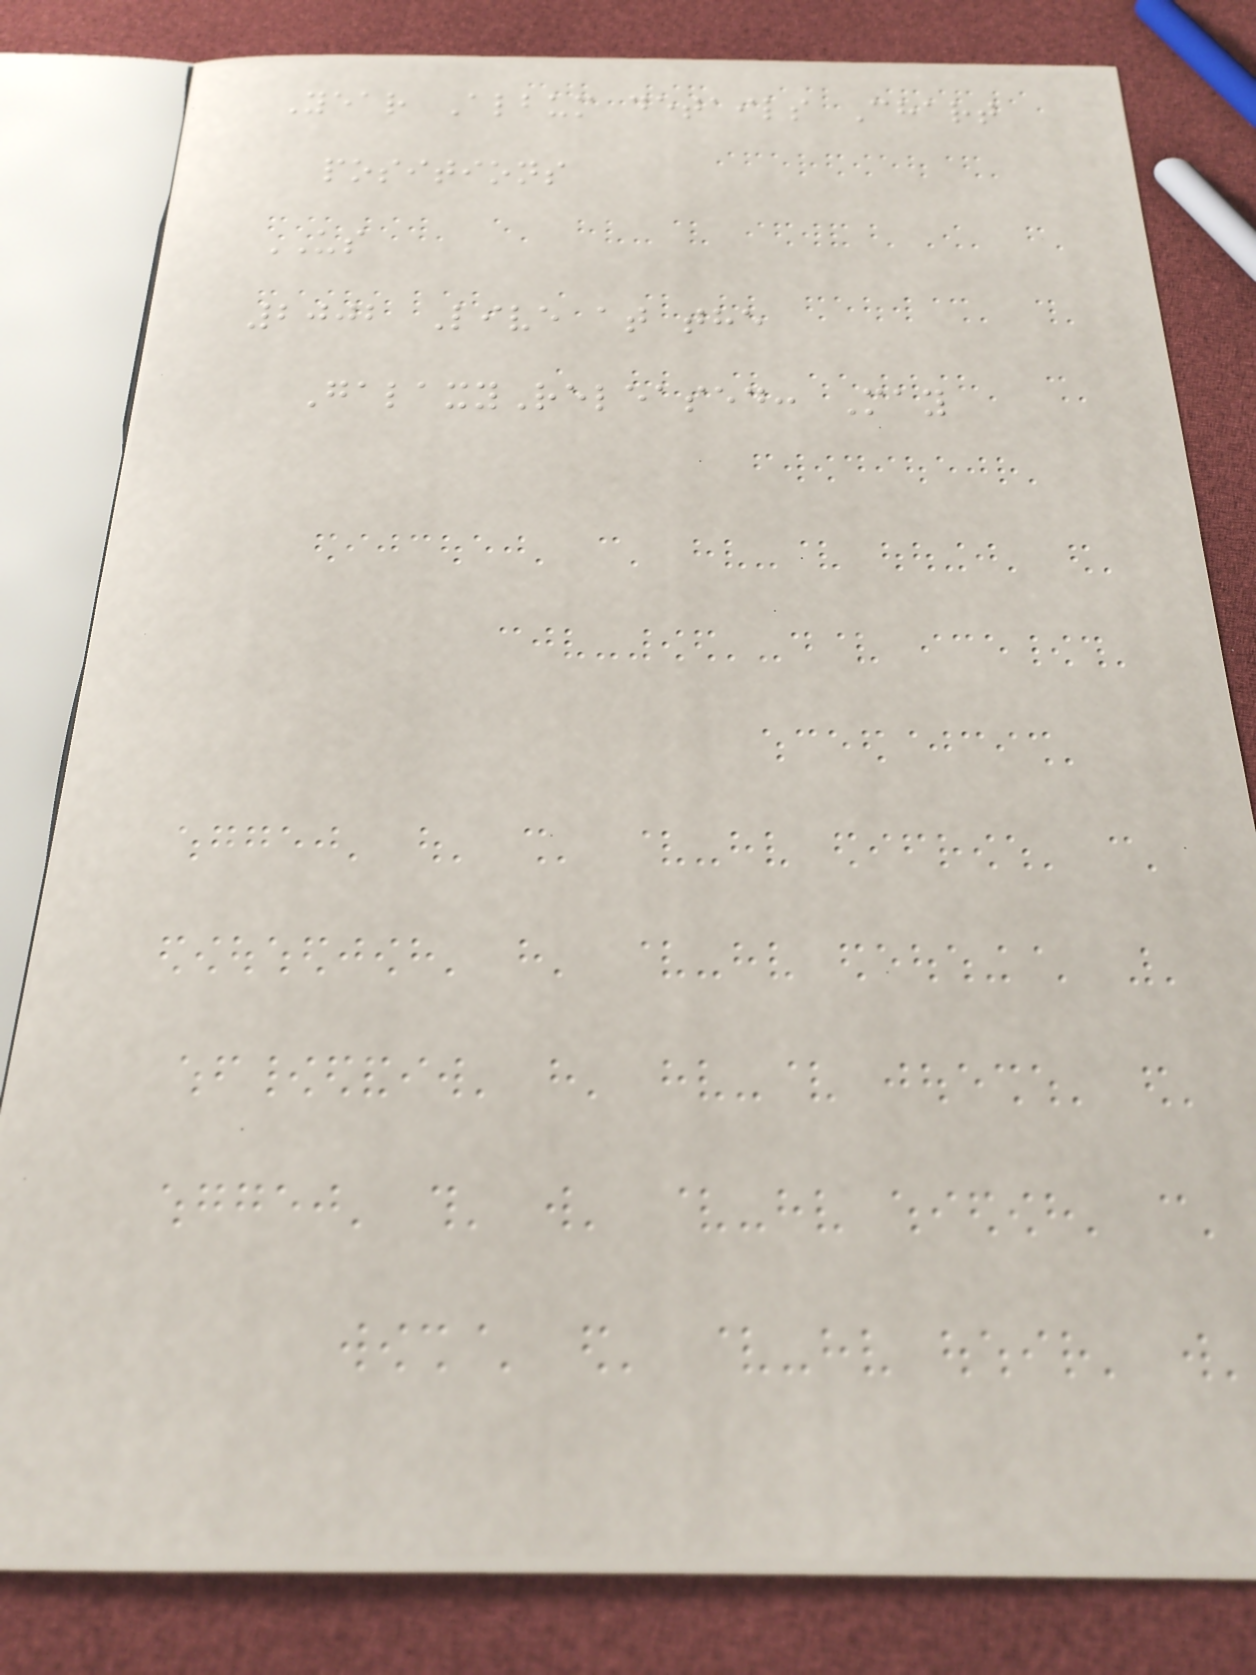Year Album details Chart
positions
US
2002 Live at the
GalaxyReleased: May
